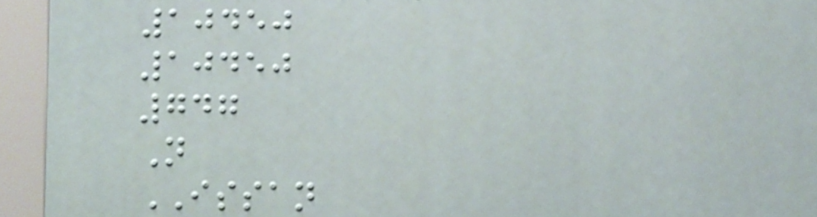10450
10450
747
N
ISSAN
